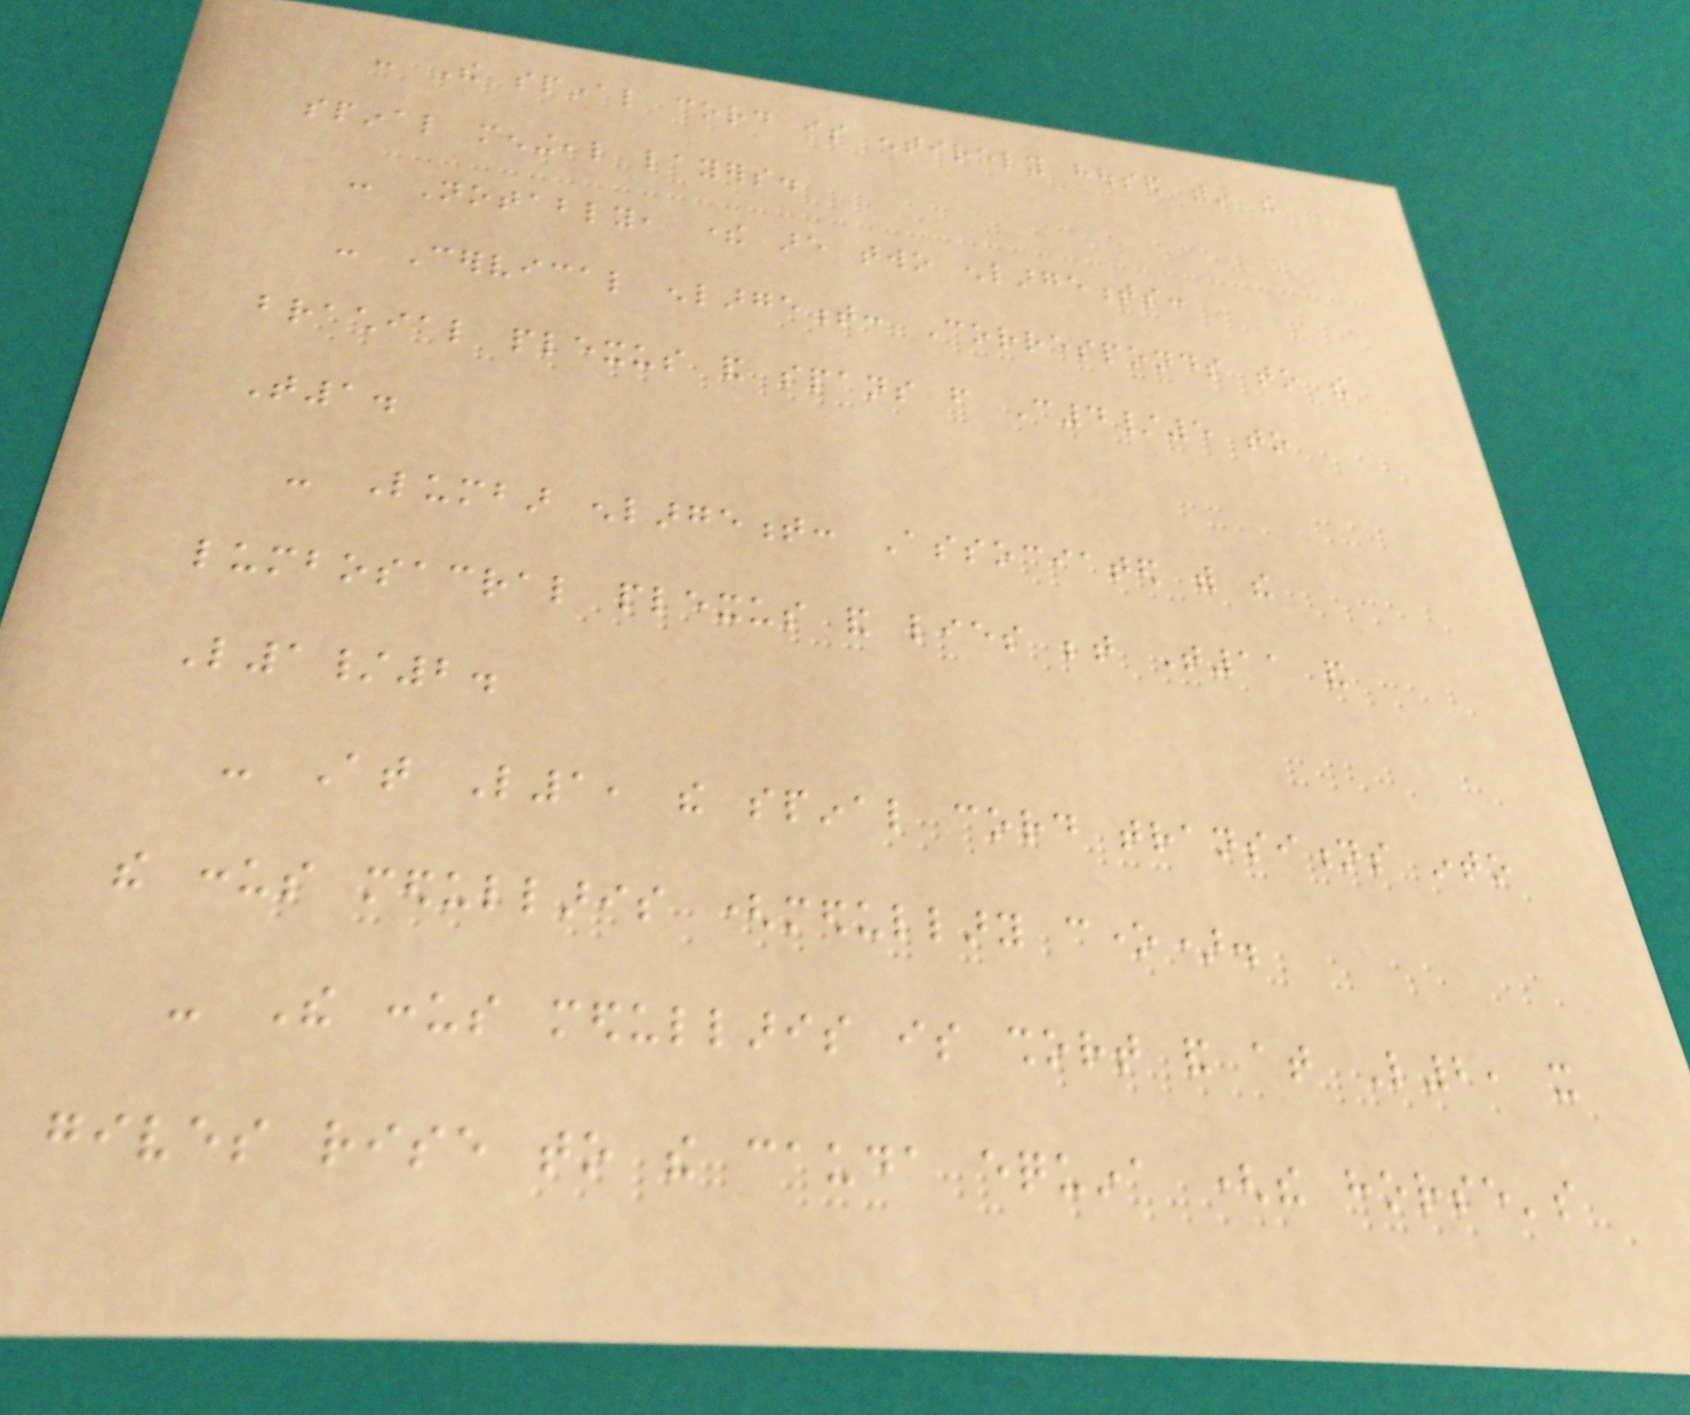- The spinal cord is entirely housed within the
spinal meningeal layers.
- Notably, there are two enlargements:
- Cervical enlargement: Corresponds to the
brachial plexus and spans from C4/5 to
T1.
- Lumbar enlargement: Associated with the
lumbosacral plexus and lies between T11 and
L1/2.
- At L1, the spinal cord transitions into
the conus medullaris (medullary cone).
- The conus medullaris is short and at L2, it
gives rise to the cauda equina (the horse's
